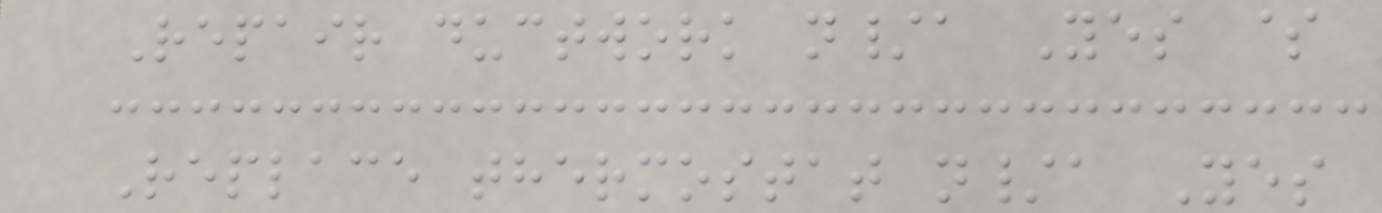Repair ductwork n/a Yes $
Replace thermostat n/a Yes
